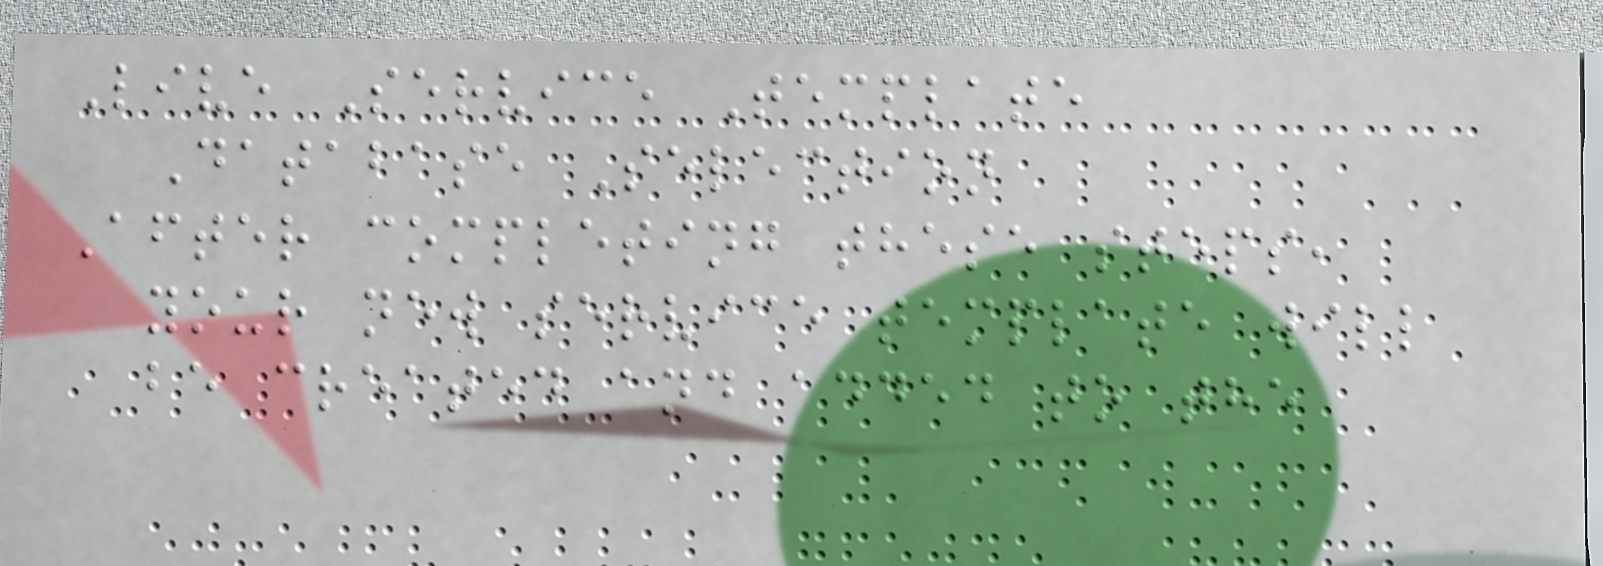Live Service Template
Database Selection
After completing these steps,
your new service template will
be created and added to the
